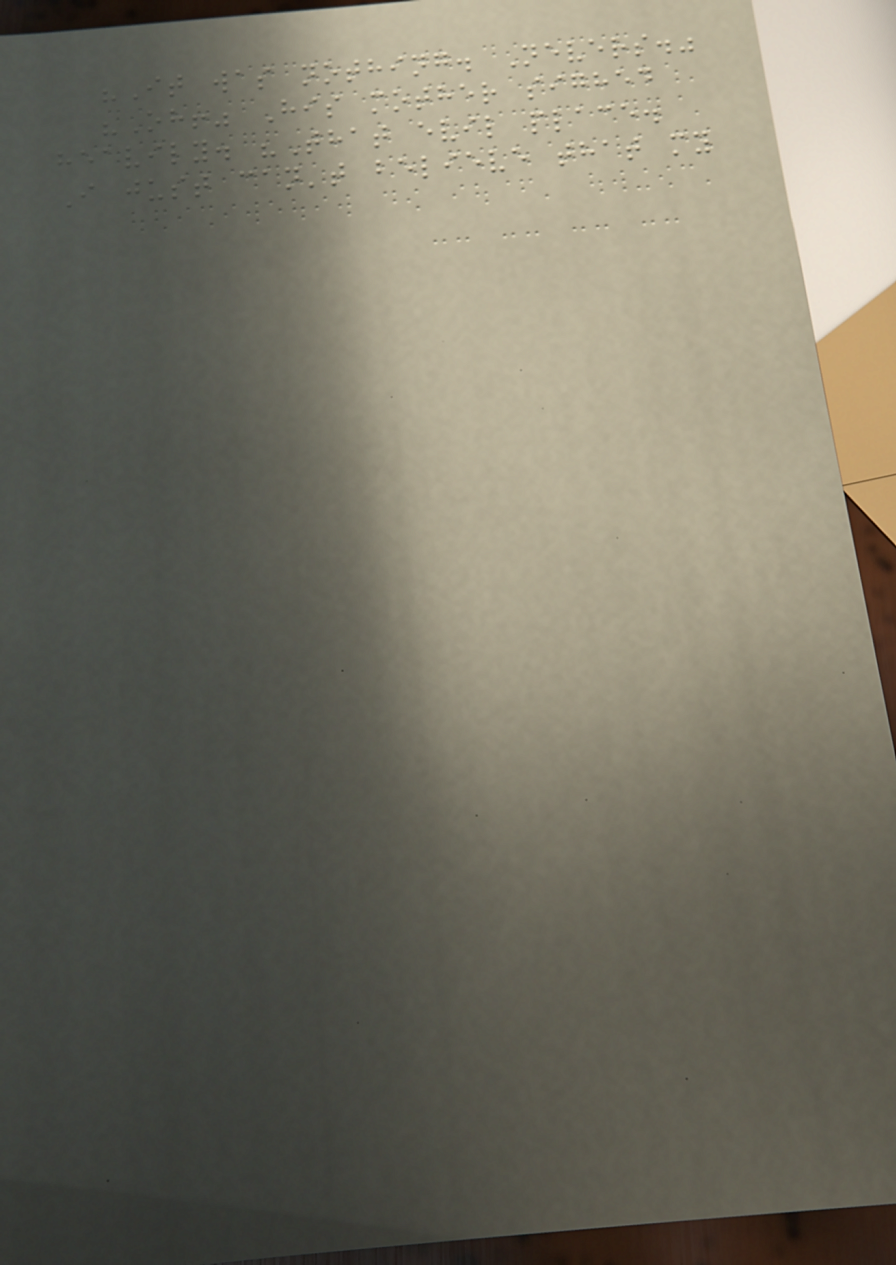"It was nothing. Nevers."
"Oh!" His mother sighed
heavily. "That evil place.
I just can't believe that my
